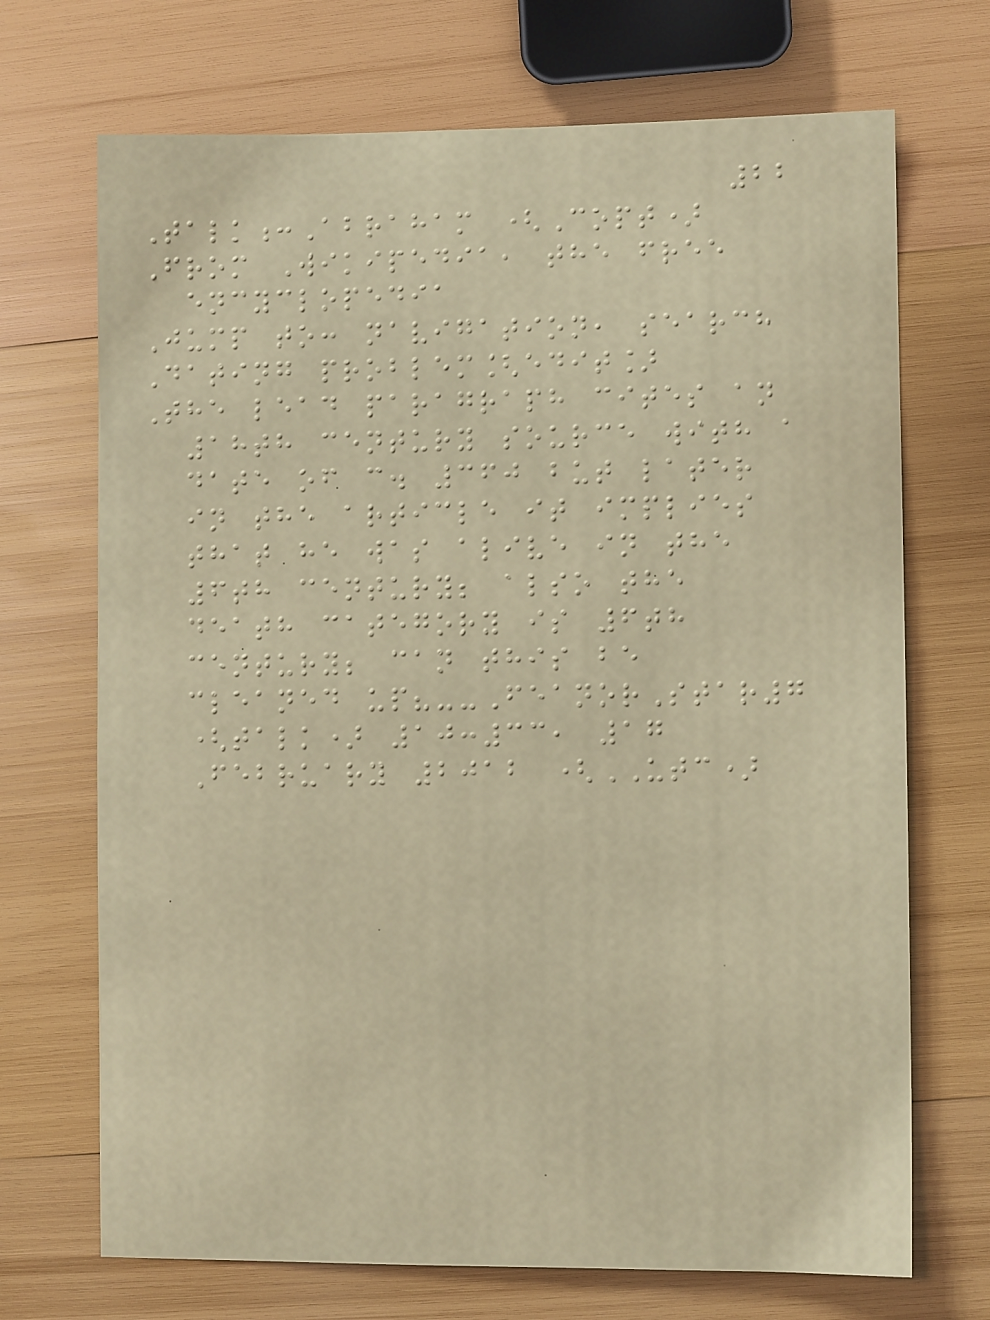22
Talk:Abraham (Copt)
From Wikipedia, the free
encyclopedia
Jump to: navigation, search
Dating problem[edit]
The lead paragraph cites an
18th century source with a
date of c. 360 but later
in the article it implies
that he was alive in the
6th century; also the
death category is 6th
century; can this be
cleaned up?--FeanorStar7
(talk) 10:33, 17
February 2012 (UTC)
